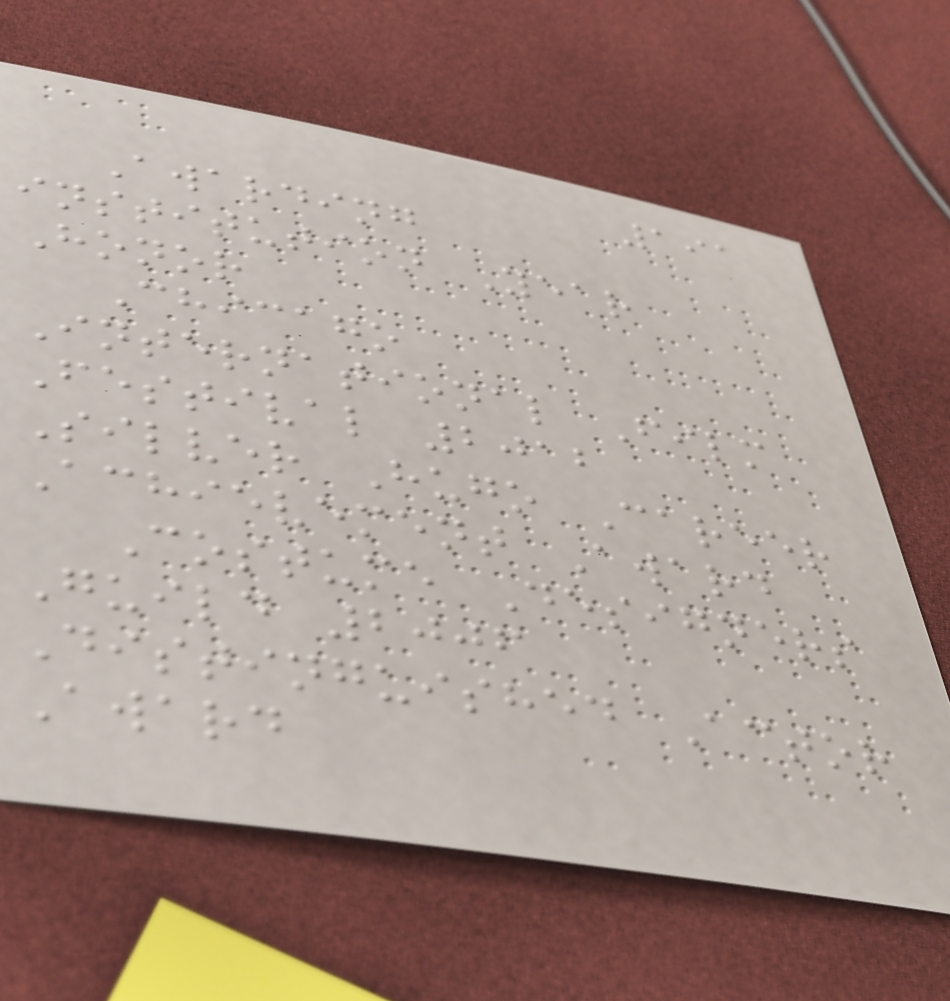191
Awarding
institution Year
Honor
Chicago
International Film
Festival 2012
Silver Hugo Career
Achievement Award
Costume Designers
Guild 2006
Distinguished Actor
Award
